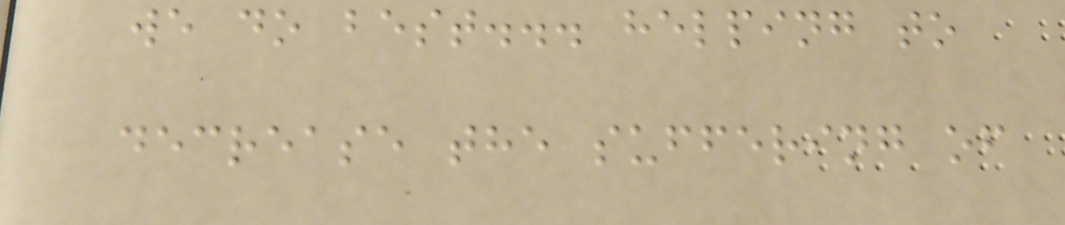we do best... helping to
decrease the suffering of
